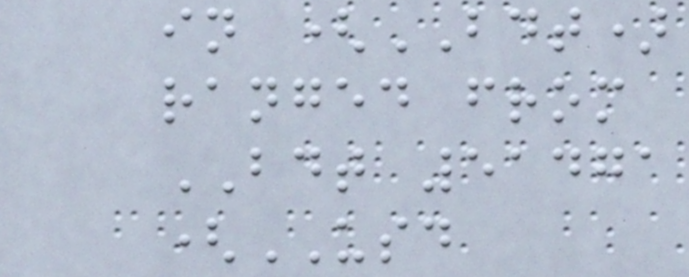in (BDT)
ranged from
BDT 51471
(USD
